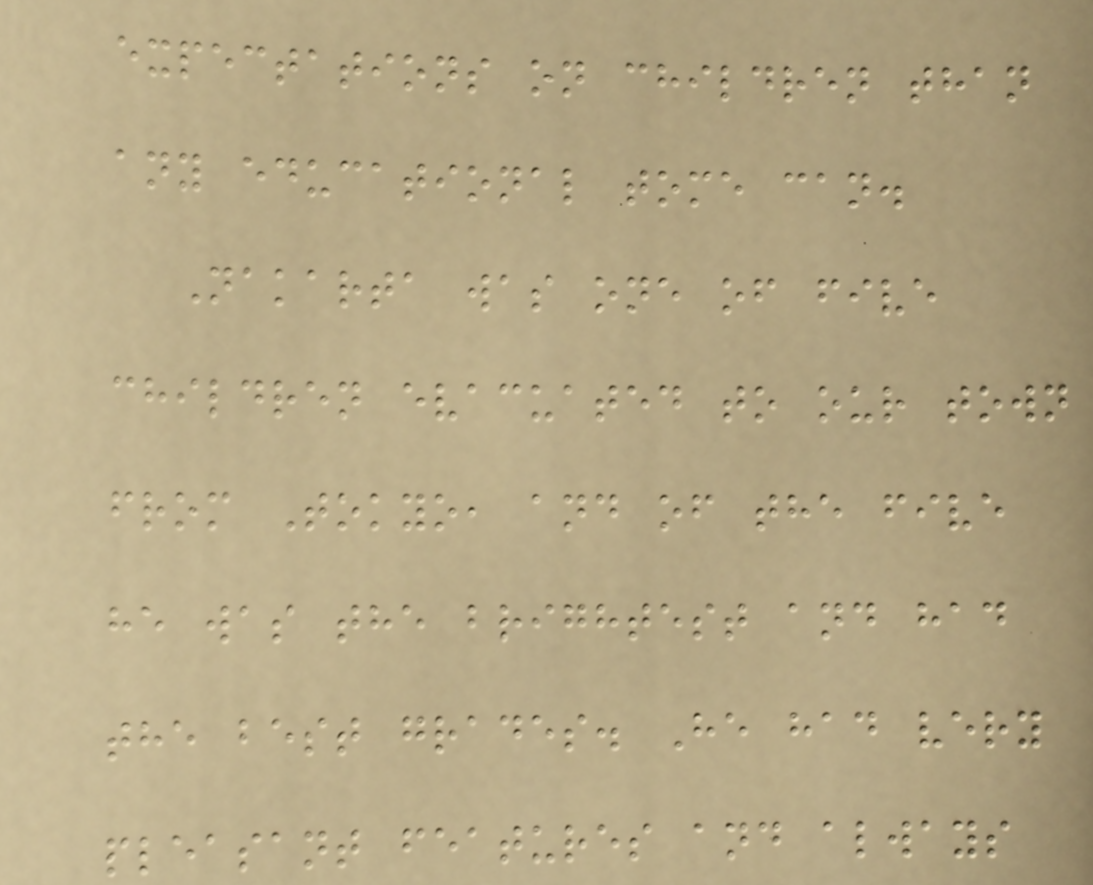expectations on children than
any educational tome can.
Nakarta was one of five
children evacuated to our town
from Tokyo, and of the five
he was the brightest and had
the best grades. He had very
pleasant features and always
